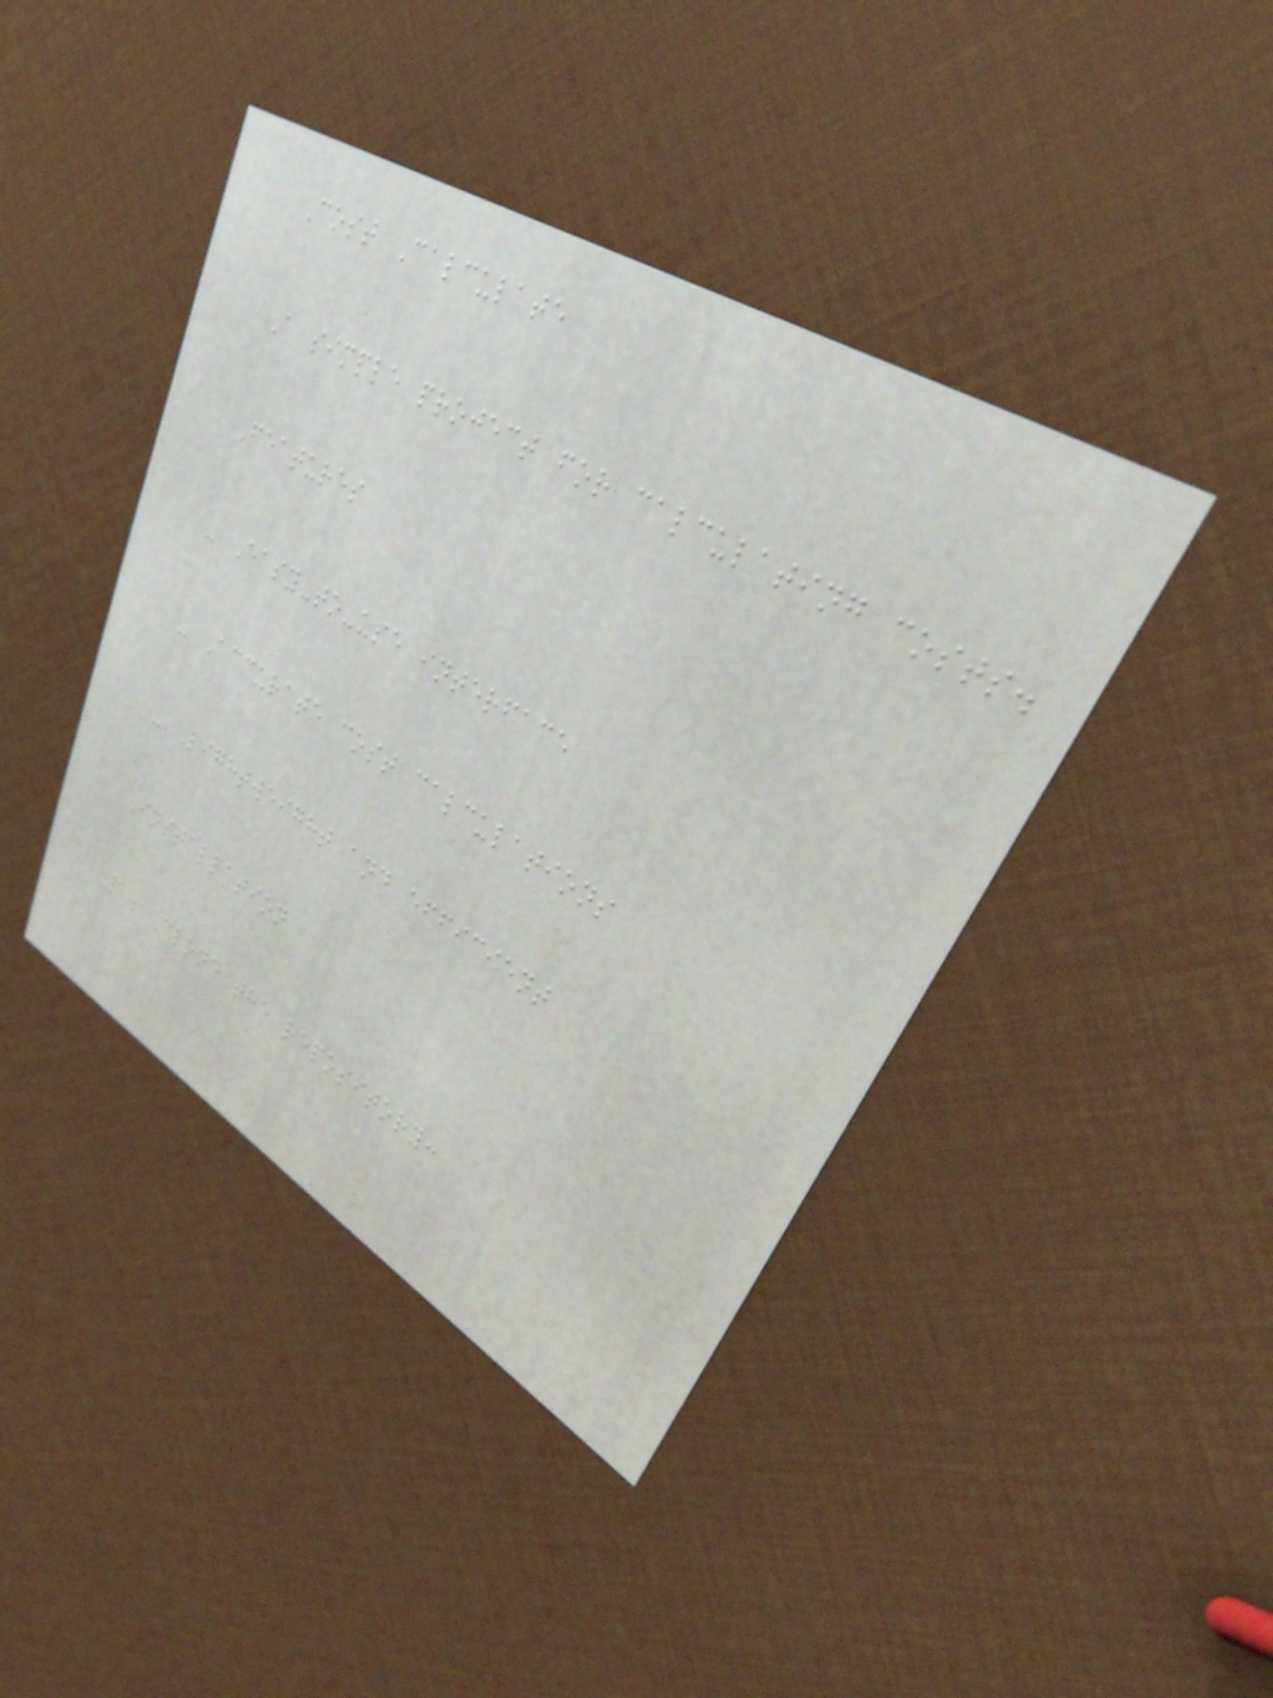Cost Calculate
A simple project for calculating costs.
Features
- Easy-to-use interface
- Accurate cost calculations
- Lightweight and efficient
Installation
1. Clone the repository:
